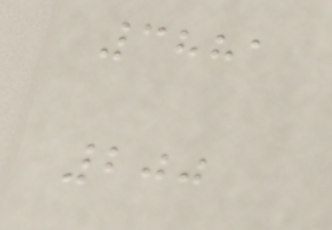3881
200
